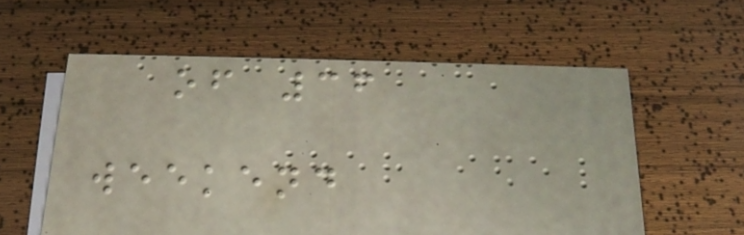of 36
weekend
